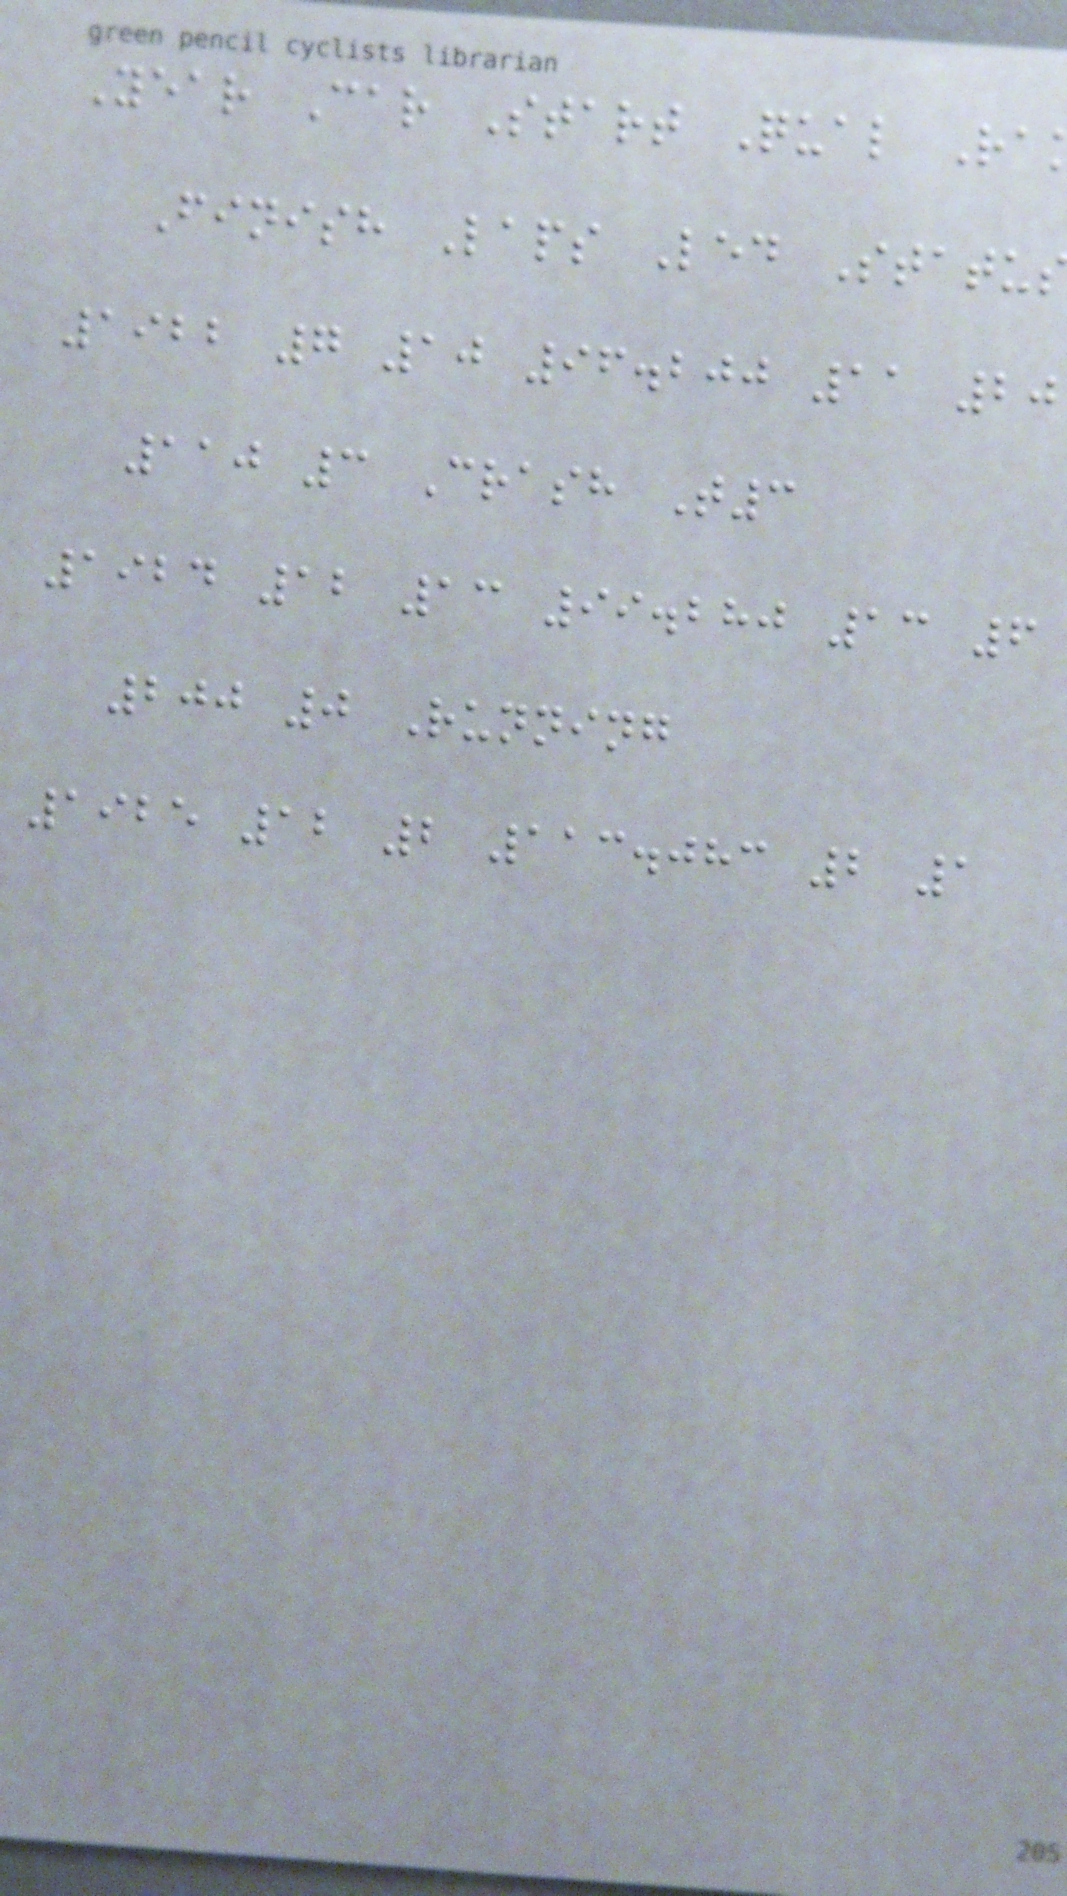Year Car Start Qual Ra
Finish Laps Led Statu
1922 7 10 96.200 11 20
110 3 Crash T3
1924 12 13 99.280 13 6
200 0 Running
1925 12 2 113.083 2 1
